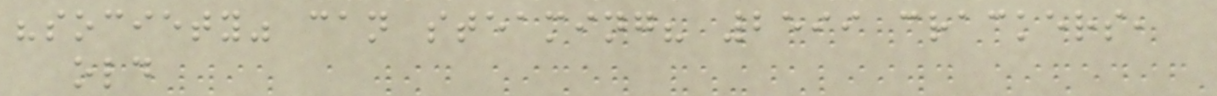"society" can steaming? 2599 crackers,
old
